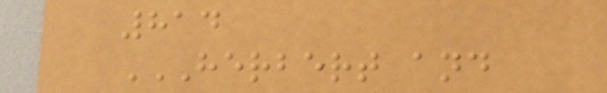814
HERBERT AND
